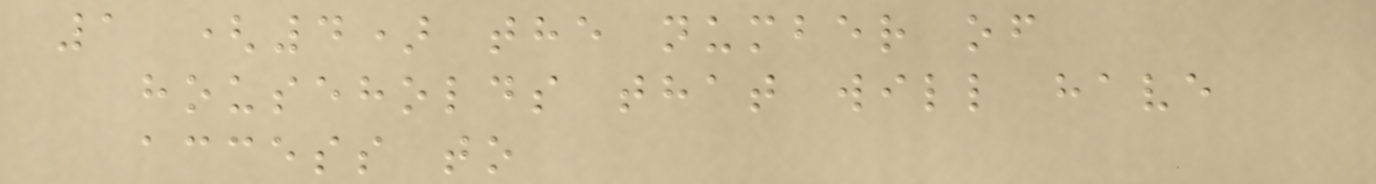1 (4) the number of
households that will have
access to
